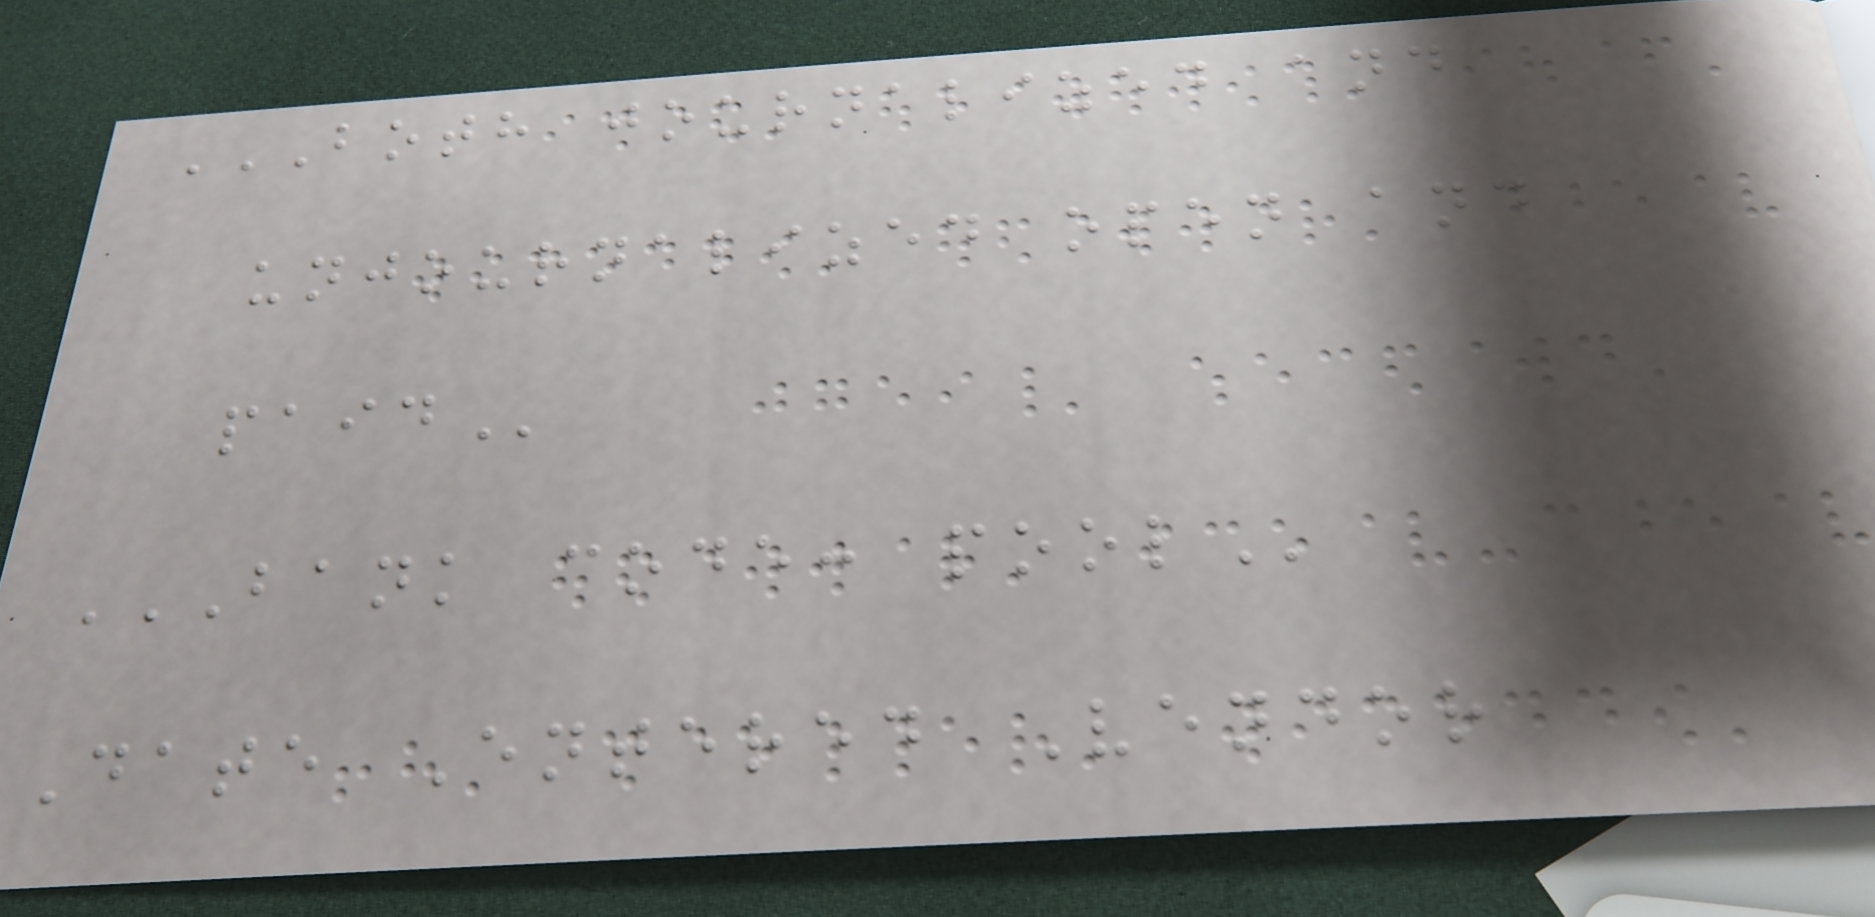BOTH JOURNALIZED AND
UNJOURNALIZED OPEN AND
PAID
BANK CODE: POOL
Date Entered Vendor
